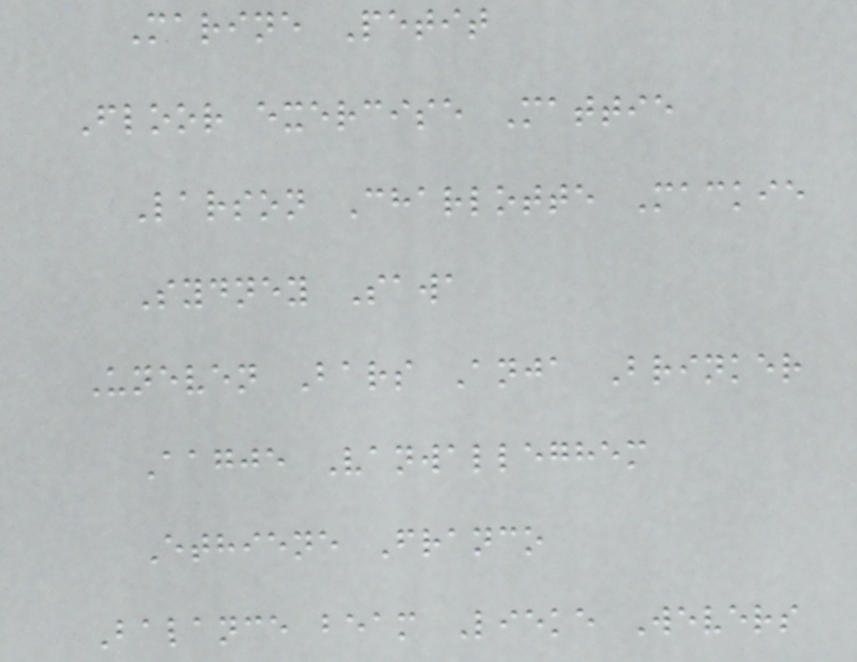Marine Petit
Floor exercise Mattie
Larson Charlotte Mackie
Sydney Sawa
Uneven Bars Anja Brinker
Aagje Vanwalleghem
Ethiene Franco
Balance beam Lieke Wevers
